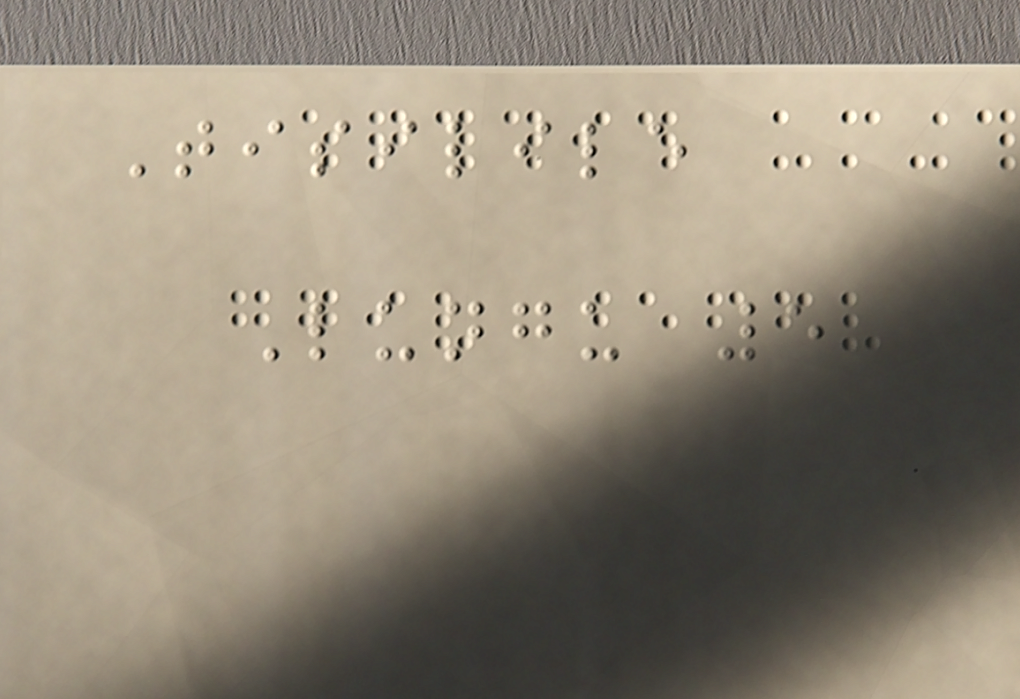Tisilile
Lungu 5
